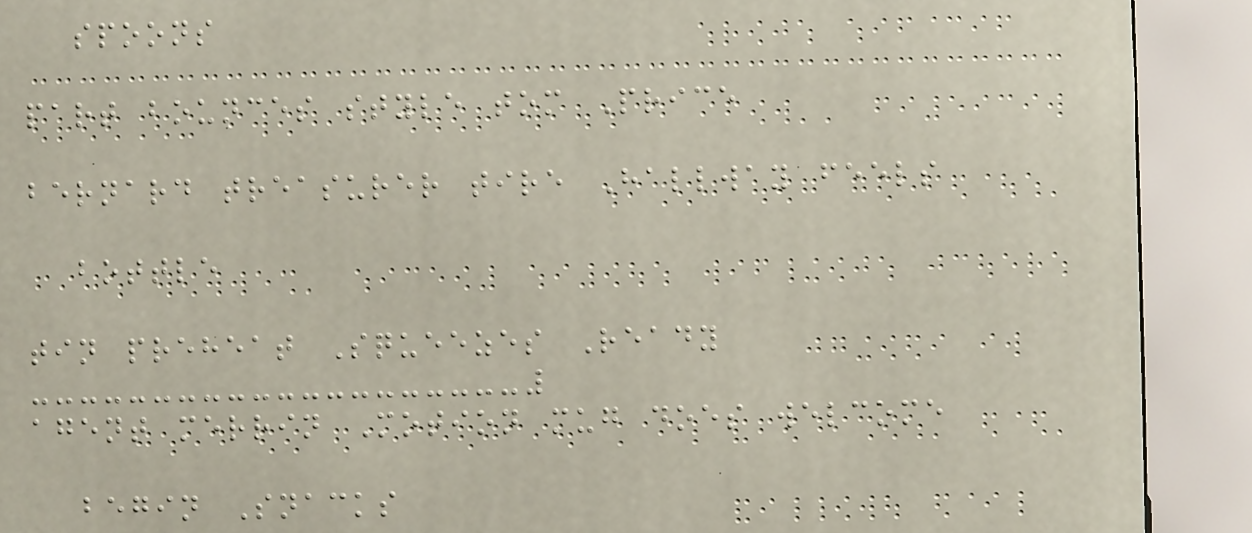spoons
part bounces style tom Price
bernard treasurer tire Hallway feels
bottle
tin preheat Squeezes Ready
agent merrin Motion mug does welcome
begin Snacks
